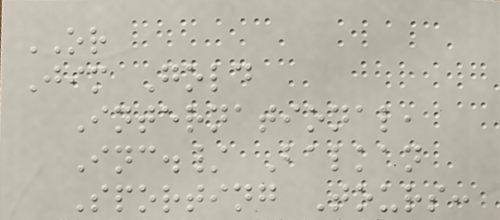OR
Jim Gold
International,
Inc./ Balkan
Sporting Tours:
